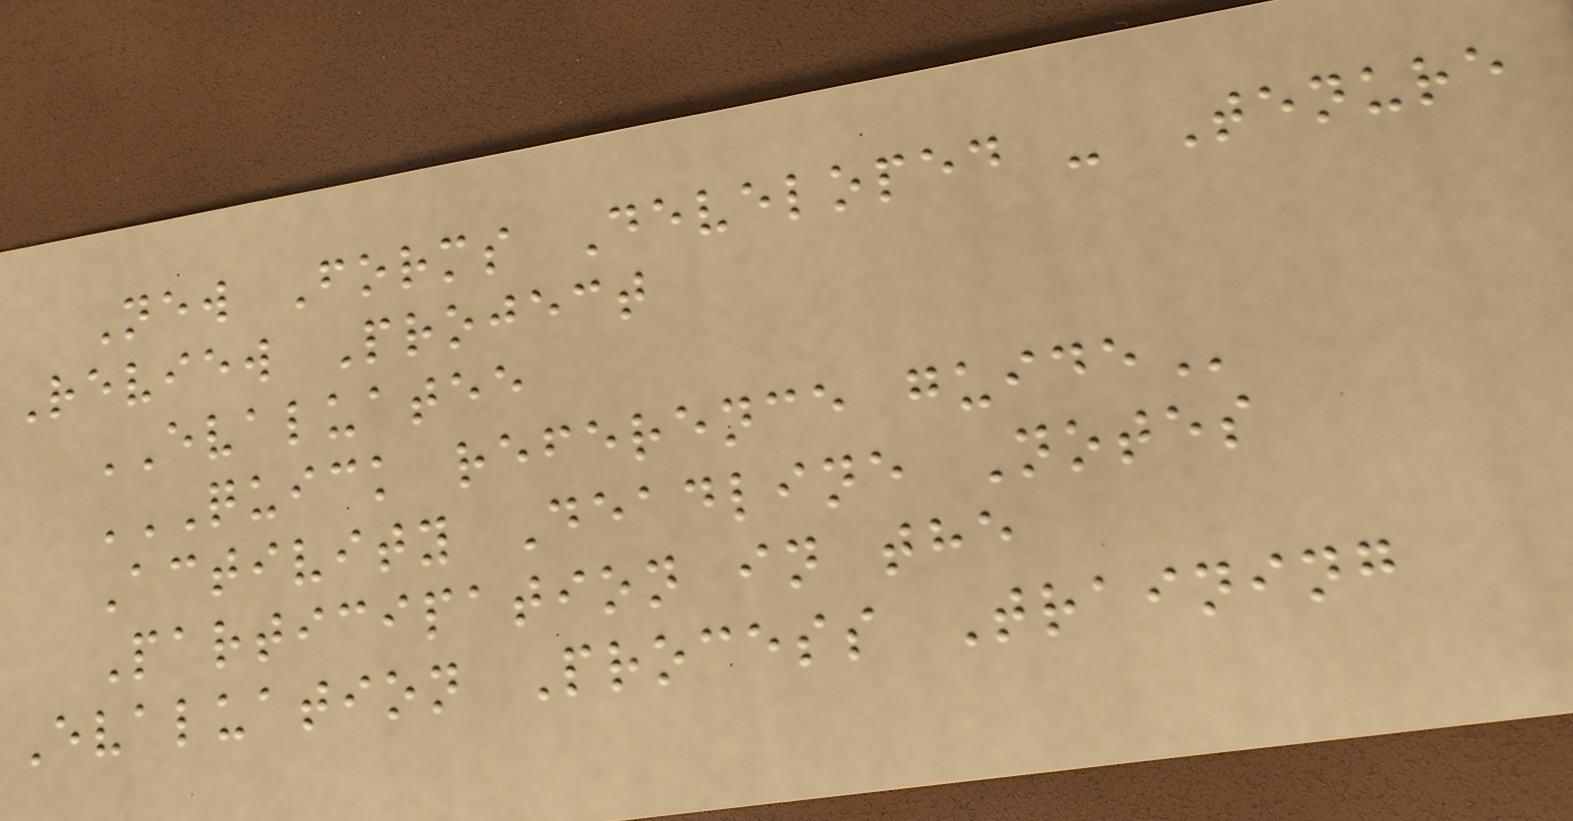New Forms Developed - Tenure
Review Project
EVALUATEE
QUICK REFERENCE GUIDE
Activity Deadline Notes
Participation in the
Evaluation Process Training
